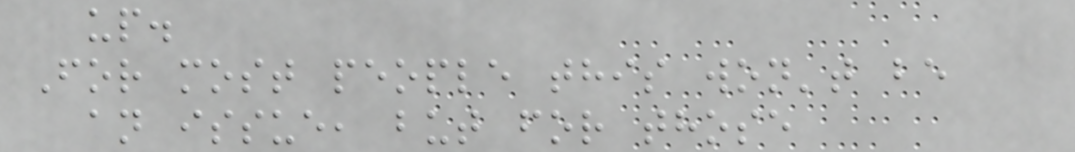up.
For most people this won't be
an issue, but for those
